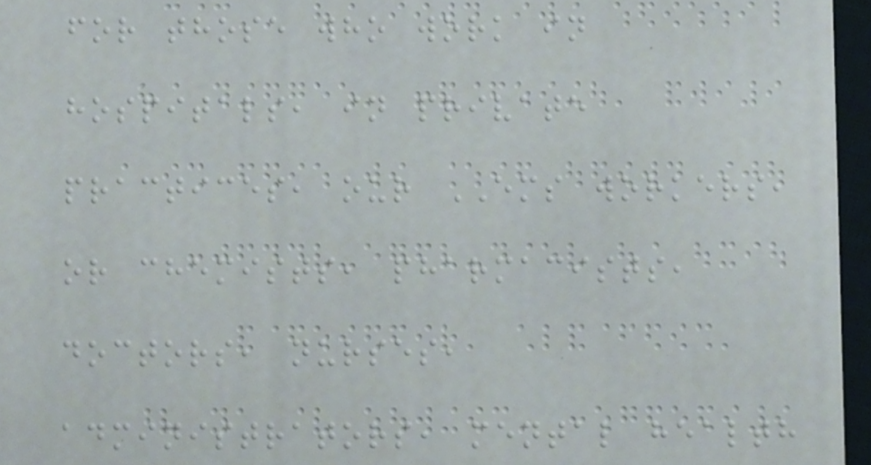for those who work in
hospitals, in private
practices, our EMS workers,
or chemists, pharmacists,
doctors, nurses,
administrators, mental health
